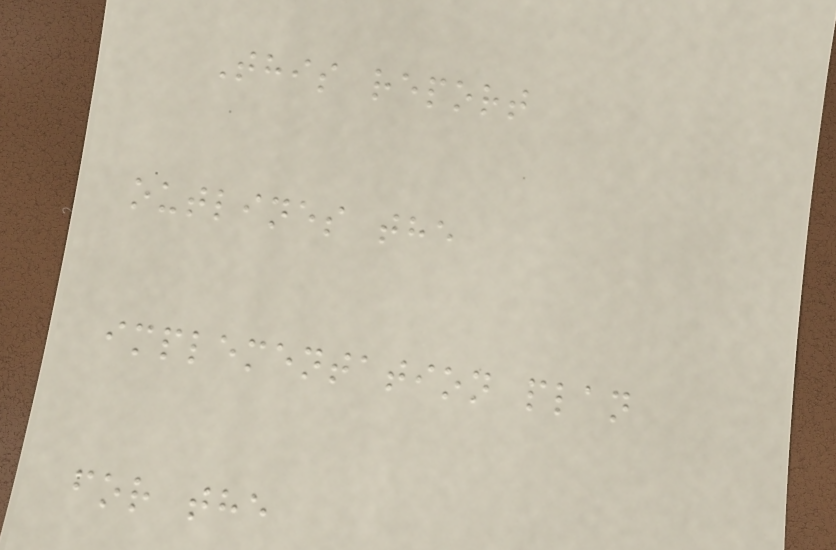This report
outlines the
implementation plan
for the
